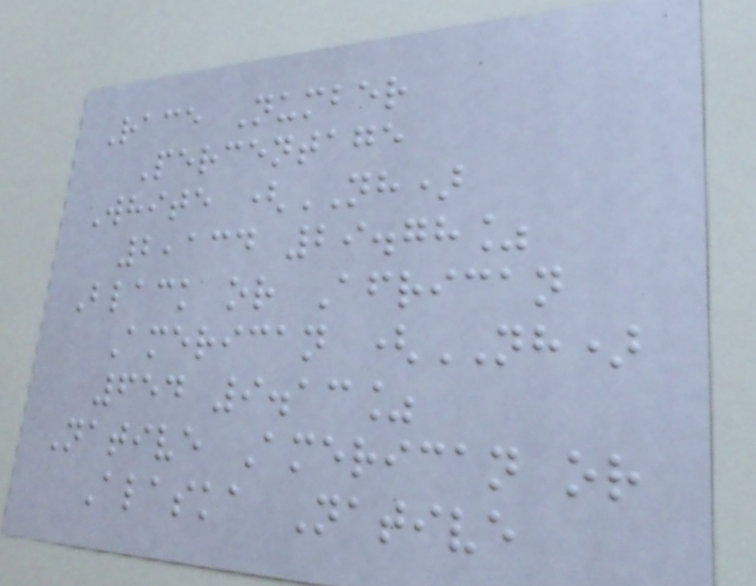Race Number
Percentage
White (NH)
2,134 29.78%
Black or African
American (NH)
654 9.13%
Native American or
Alaska Native
